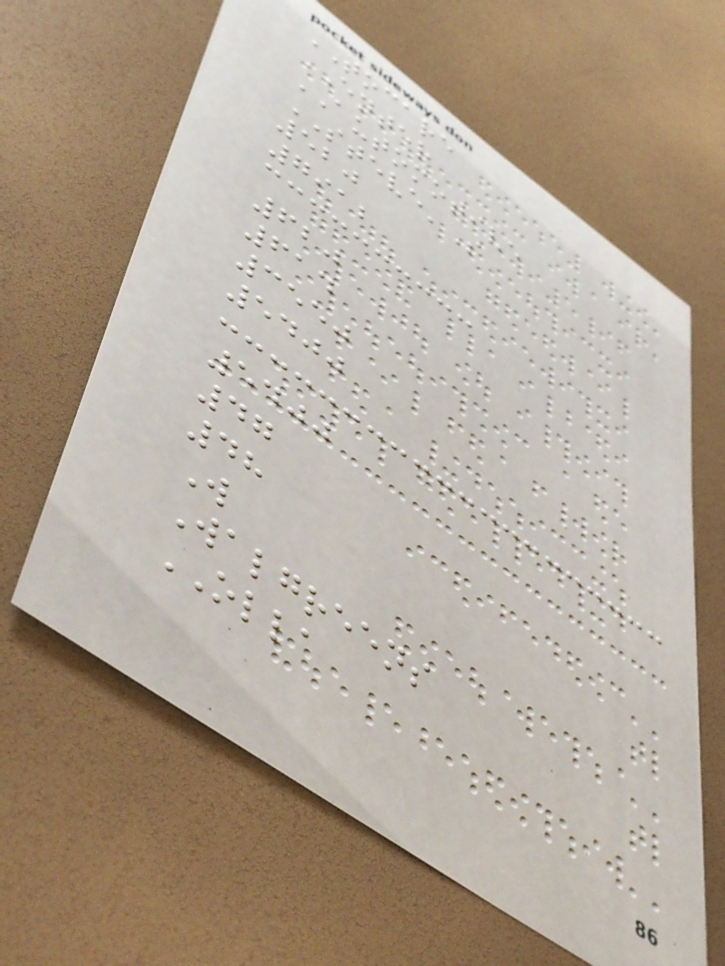TOCARE
ENTER
AUTOMOTIVE
STEVE'S
520
7912
620
614
3550
5400
5400
47
48
W
Walgreens
OLLA
